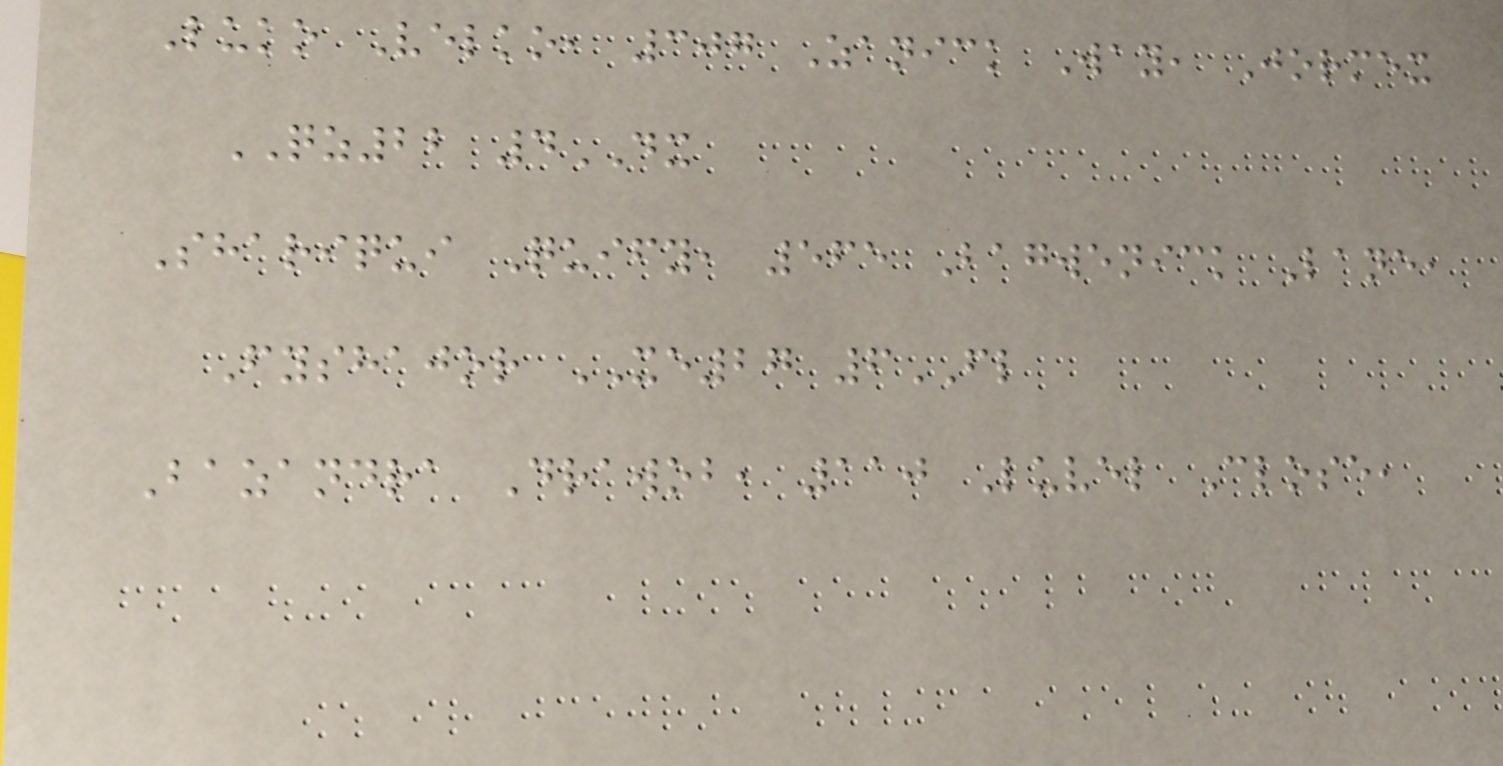Luko Velko, 307 Zanick Way, Jormex
QZ22 4DX
Shariqui Quify, 565 Bagwenick Lane,
Fyshajor XE27 6FL
Bazandra Drawob, 110 Luvel Close,
